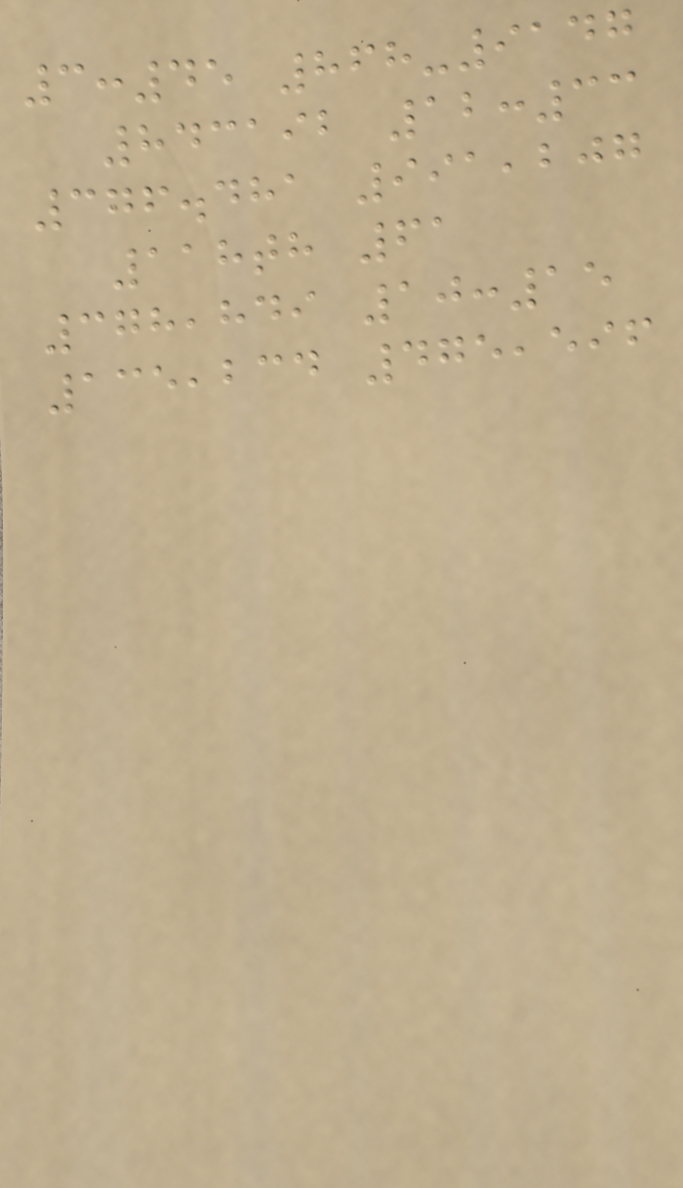3:45 868-9147
843192 12:33
376.481 991,207
118th 61
378,849 10:15
135,234 475,596
